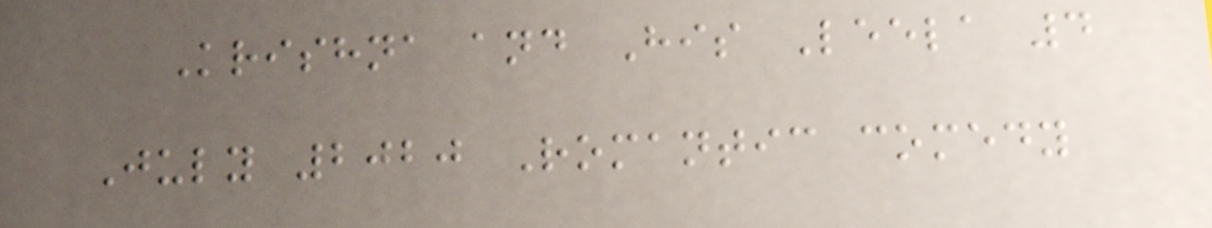Krishna and His Leela 4
July 2020 Romantic comedy
